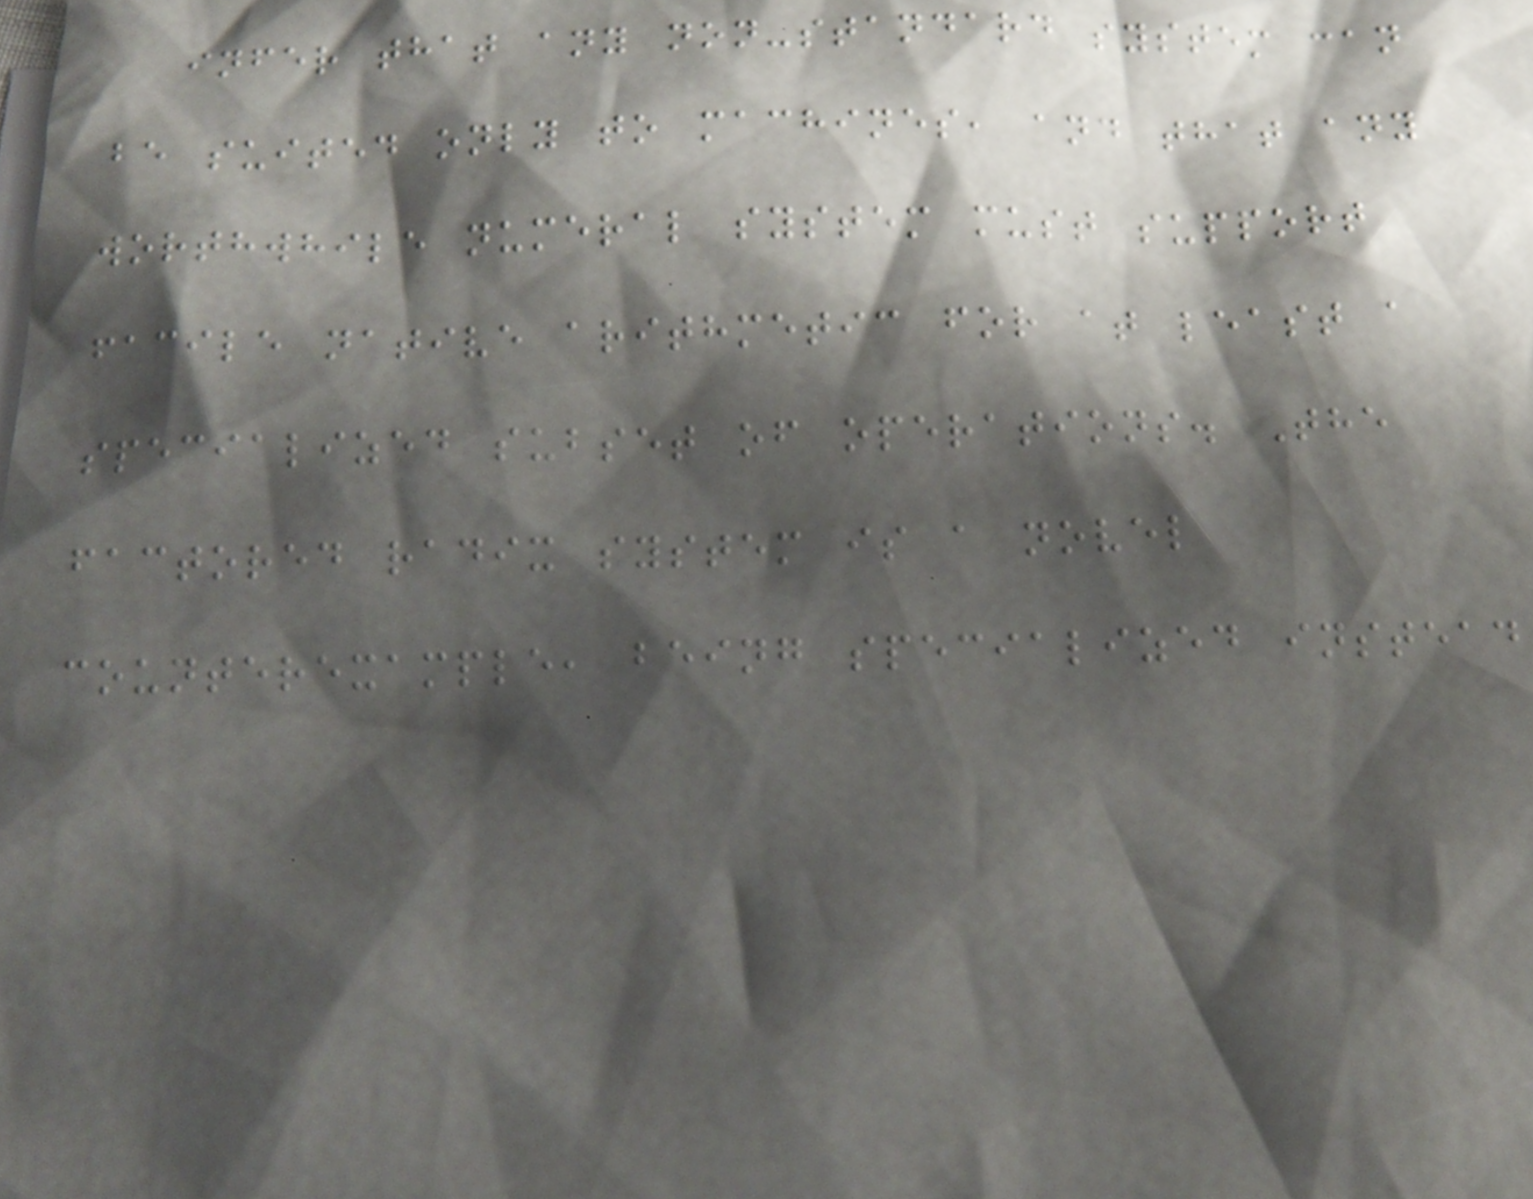infer that any non-standard system can
be suited only to machines, and that any
worthwhile numeral system must support
facile native arithmetic for at least a
specialized subset of operations. The
factored radix system is a novel
counterexample, being specialized instead
